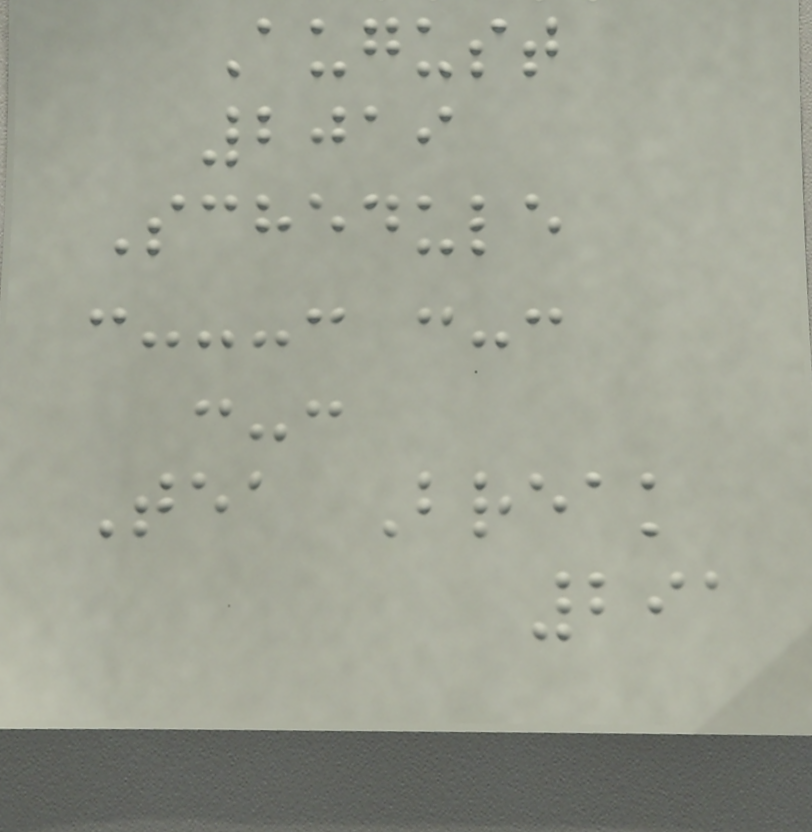August
2019
Schedule
:---: :-:
:-:
Tea Break
291
